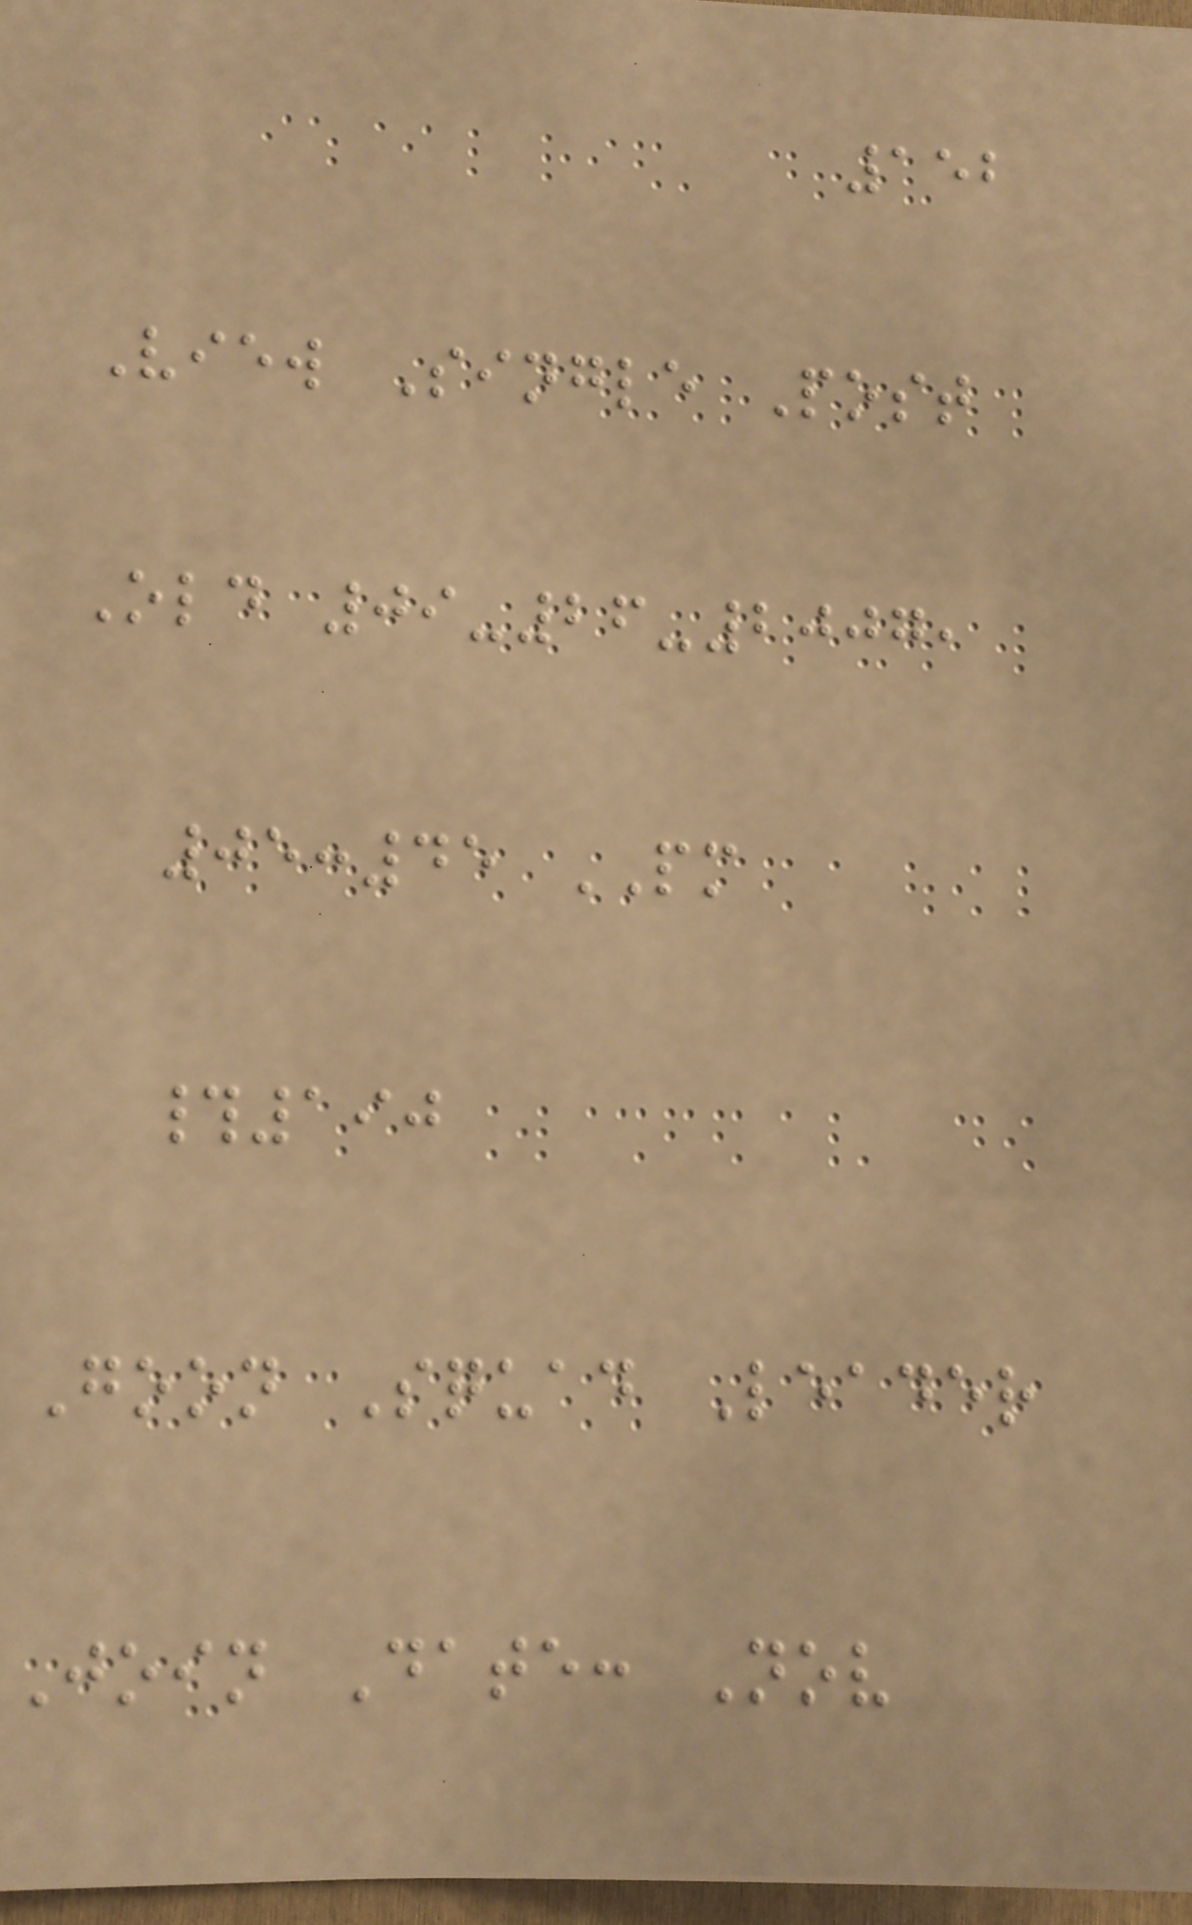152
View Single Post
Old 09-26-2007,
05:45 PM
#190
Goon Squad Leader
Join Date: Nov
